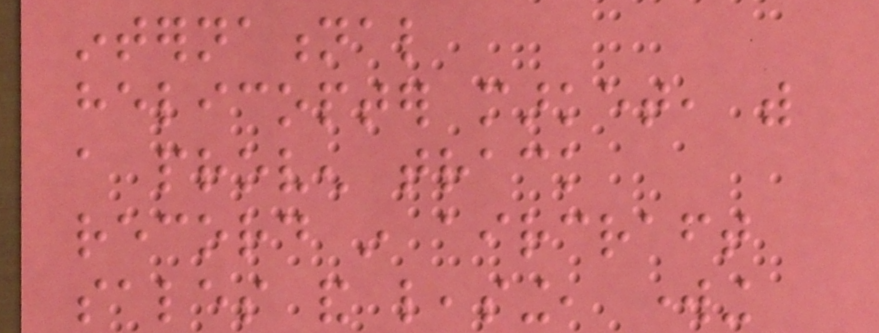international
helicopter market, with
a proven track
record in aircraft
sales and leasing, working
